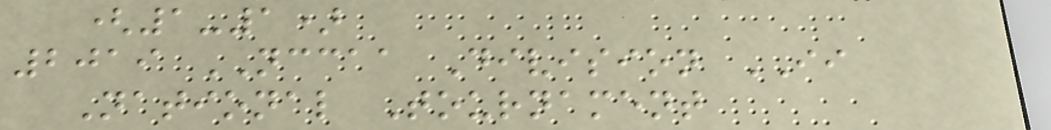(1-1)
2019 NCCAA Division II
National Tournament
